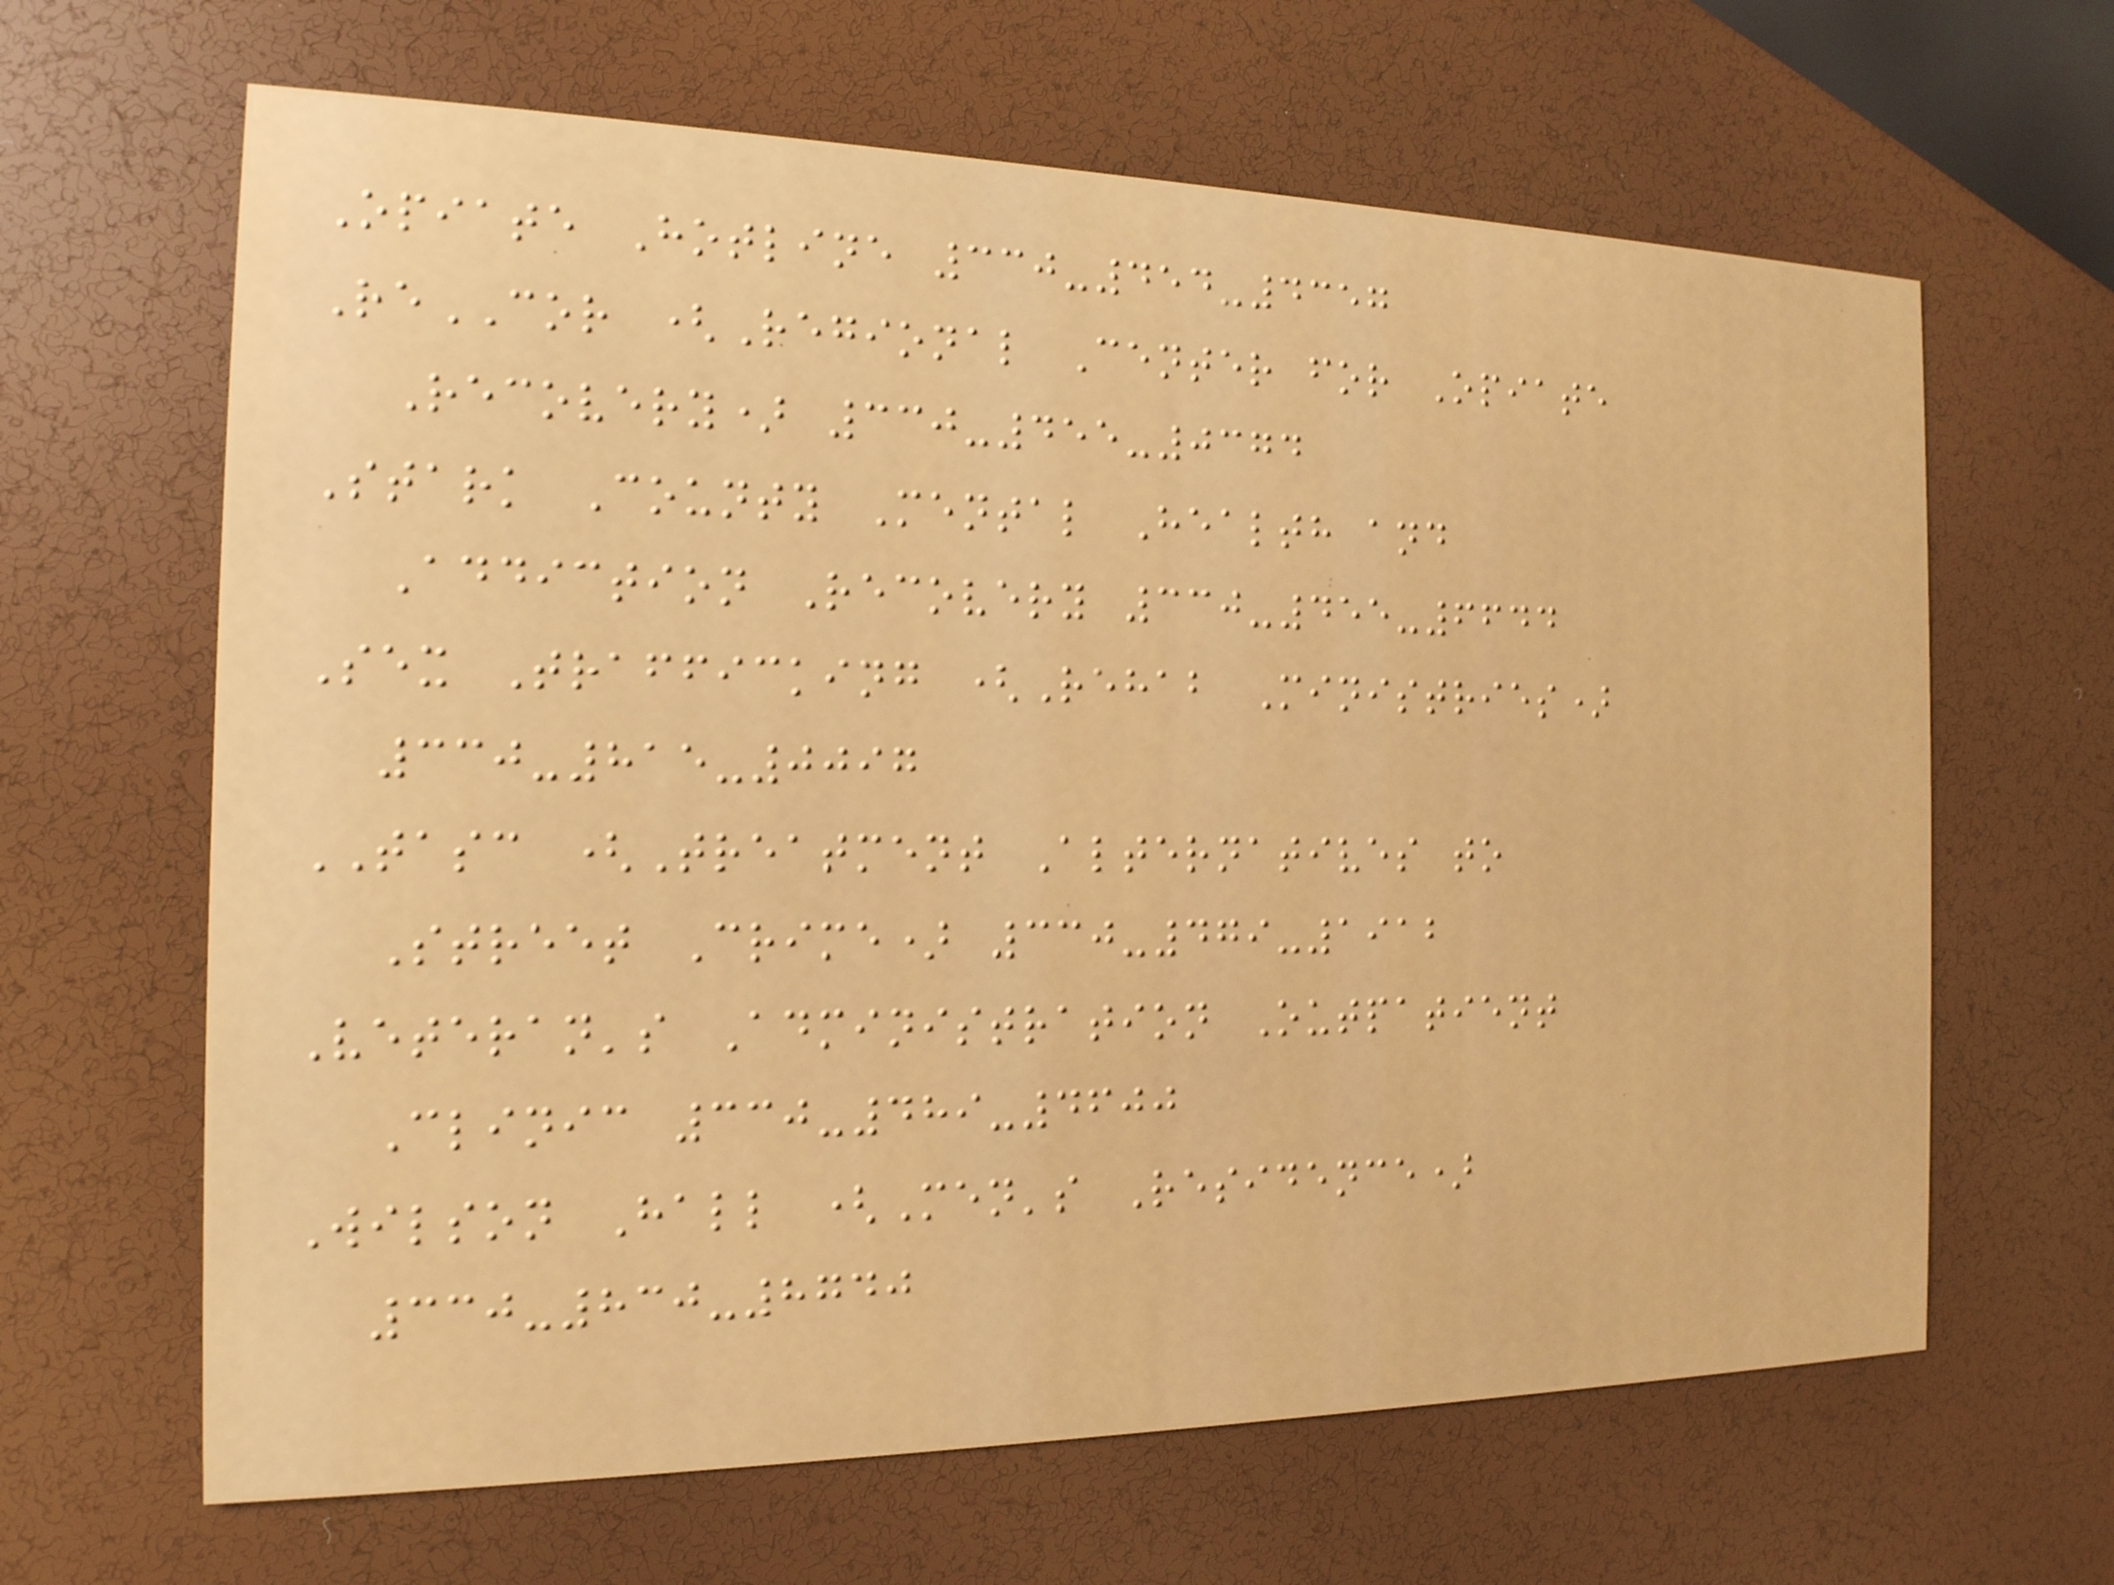Opiate Hotline 330-454-4357
ReCOR (Regional Center for Opiate
Recovery) 330-455-0374
Stark County Mental Health and
Addiction Recovery 330-455-6644
Sex Trafficking (Rehab Ministries)
330-815-0097
TASC (Treatment Alternatives to
Street Crime) 330-479-1912
Veteran's Administration Outpatient
Clinic 330-489-4600
Wilson Hall (Men's Residence)
330-830-8740
